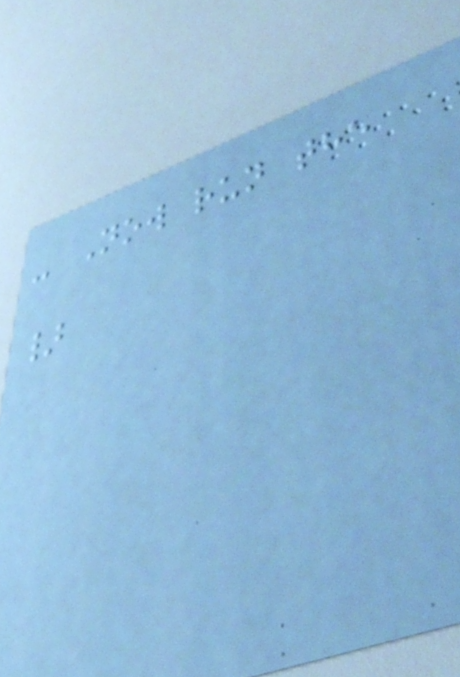- Now run the
}
